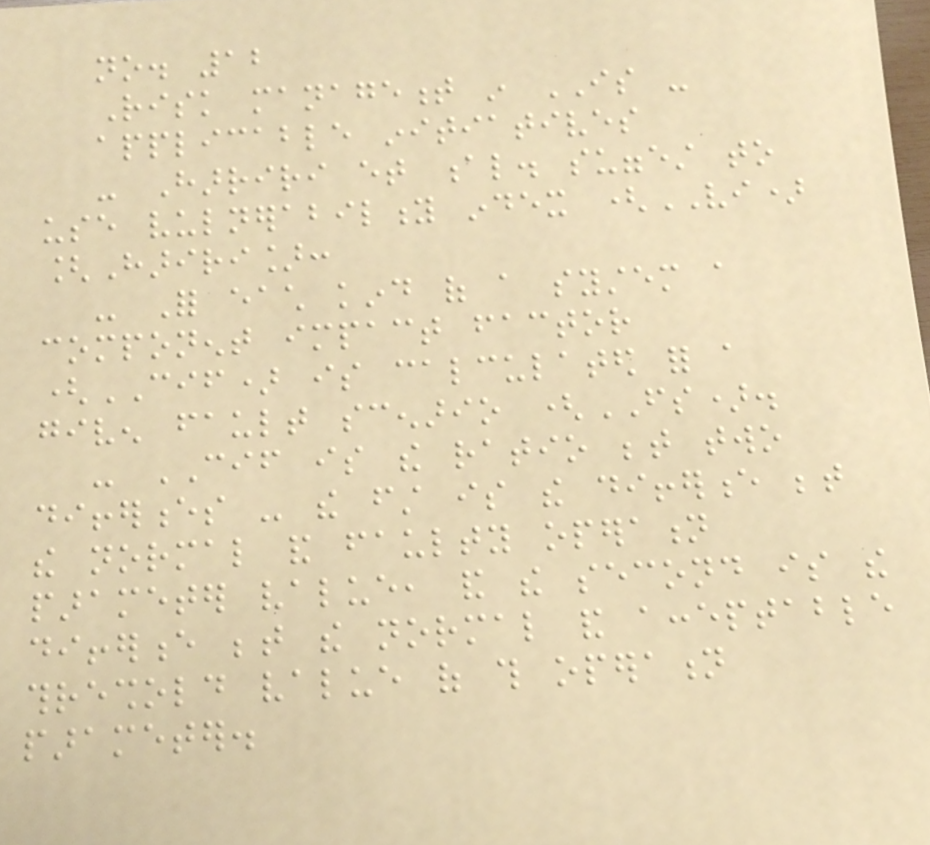no. 12
Risk management in IS -
applicable initiatives
- Harriri et al. suggest to
use vulnerability index (VI)
[Hariri]:
- For each kind of a system a
component impact factor
(CIF) is calculated for a
given fault scenario (FS).
- CIF is the ratio between two
differences - the first is the difference between
the normal and faulty operation
parameter value, and the second is the
difference between the normal and acceptable
threshold value of this operation
parameter.
